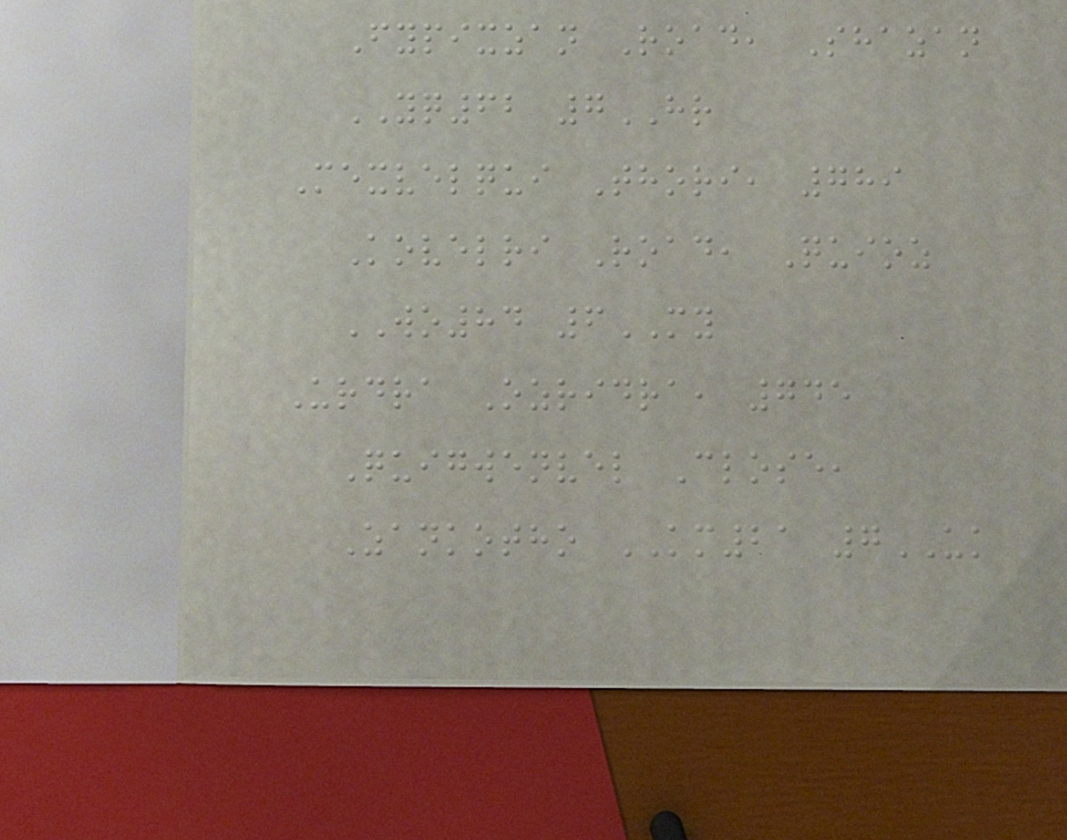Fypixzan Road, Shazan
YQ62 7HR
Mexvelqui Thori, 789
Kovelri Road, Quioz
WO84 6MY
Urdra Ozridra, 745
Quigwenvel Close,
Zankotho KM21 7UK
